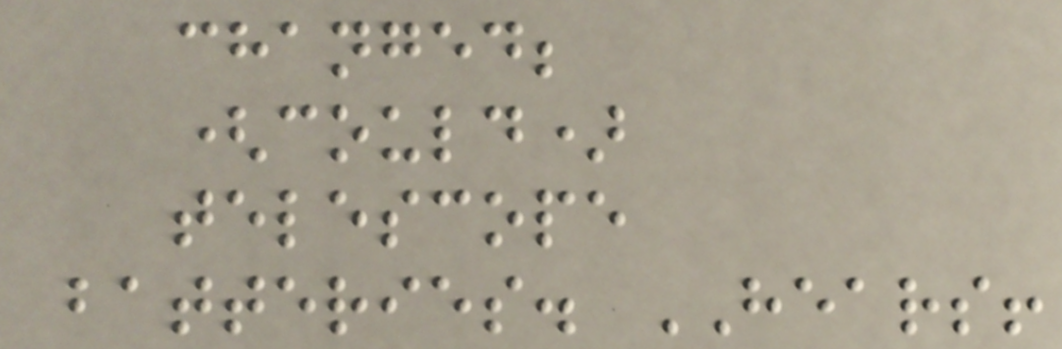changed;
(could)
telescope
batteries. HEARS!
